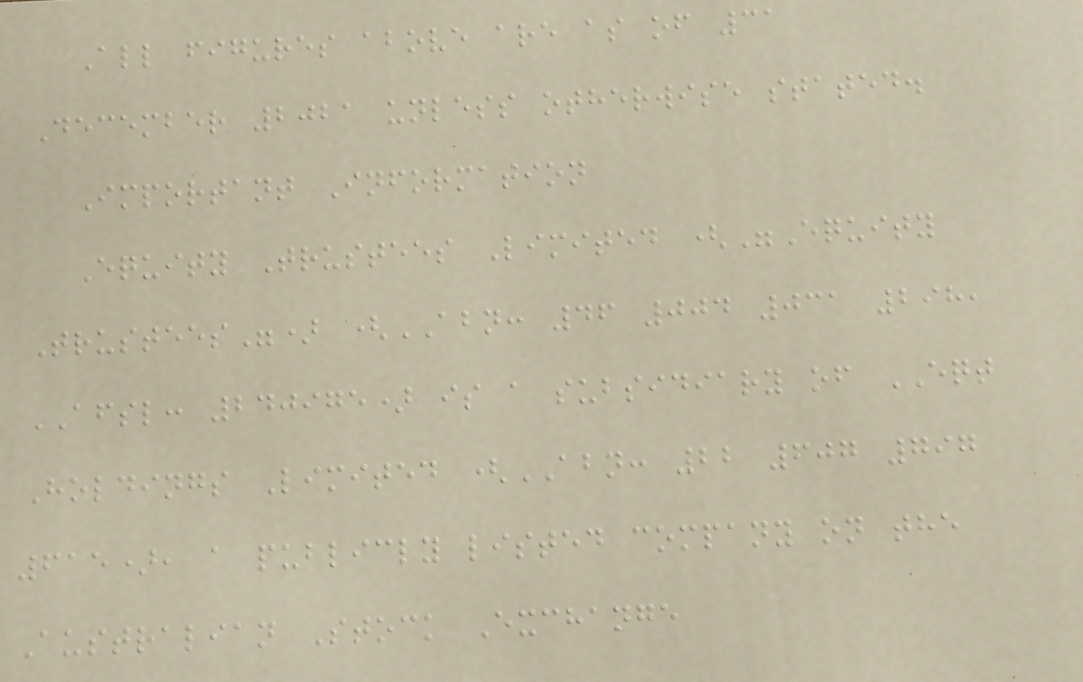All figures above are as of 31
December 2021 unless otherwise stated.
Important Information
Equity Trustees Limited ("Equity
Trustees") (ABN: 46 004 031 298,
AFSL: 240975) is a subsidiary of EQT
Holdings Limited (ABN: 22 607 797
615), a publicly listed company on the
Australian Stock Exchange
